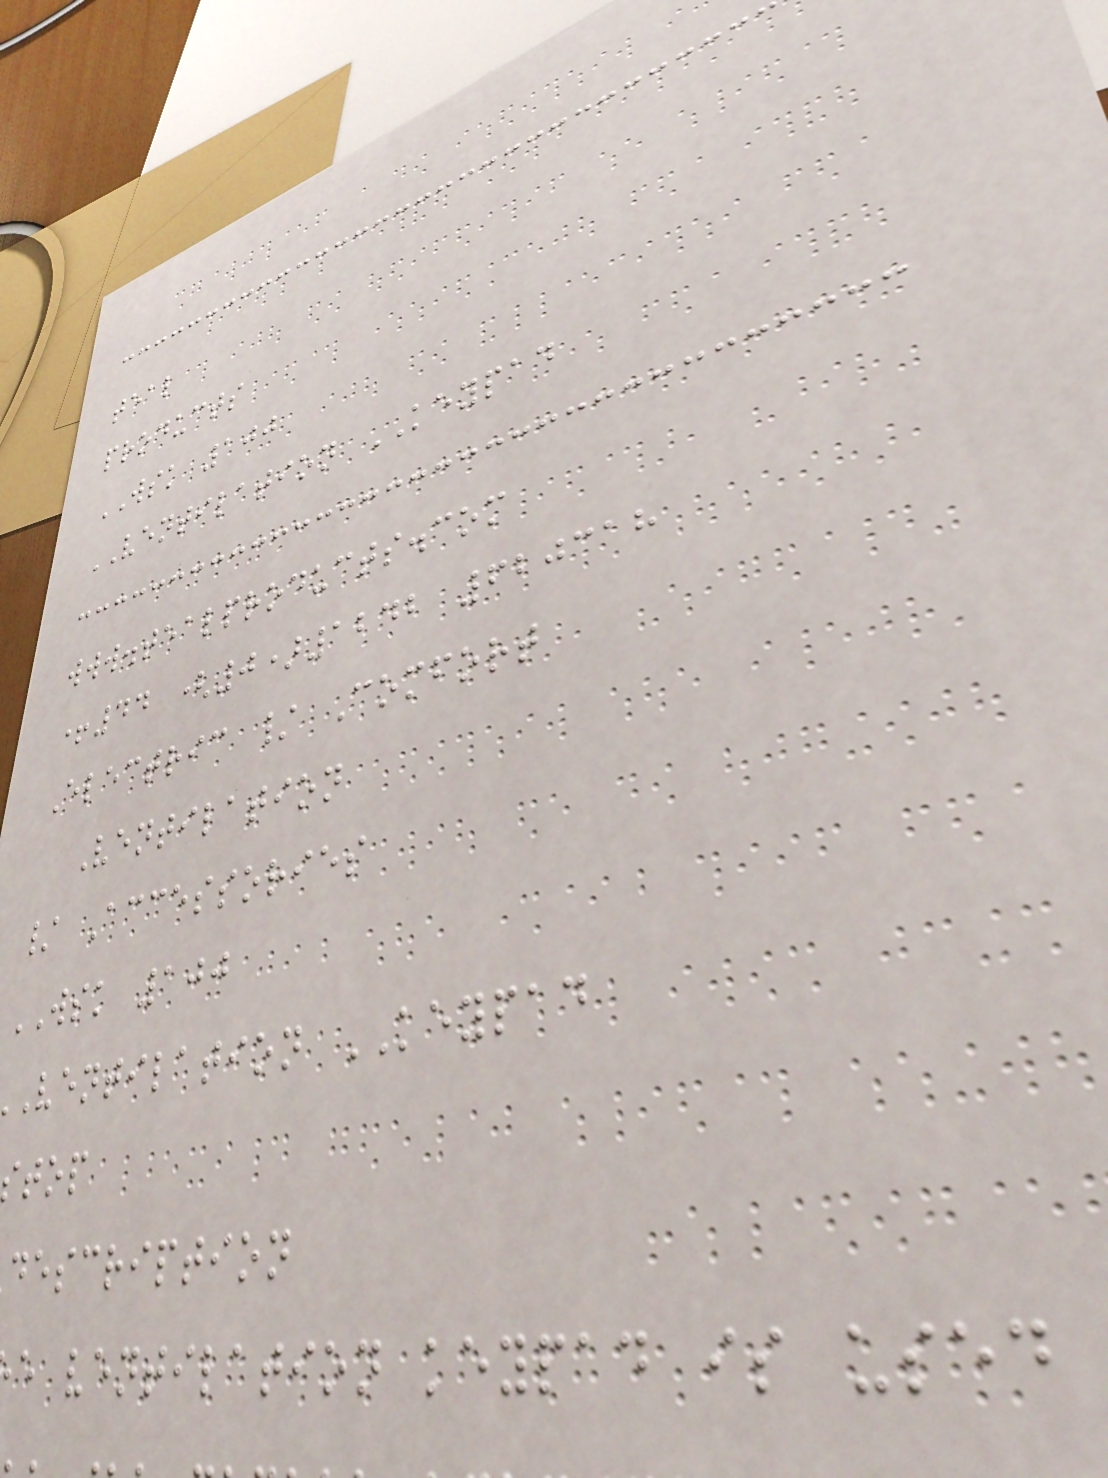teal
products
WSK 100
VENTILATION KEYPAD
www.tealproducts.com
+44 (0)1242 620318
Electric / Comfort
Ventilation
/ Accessories
WSK 100
ventilation KEYPAD
description
e ventilation keypad is used
